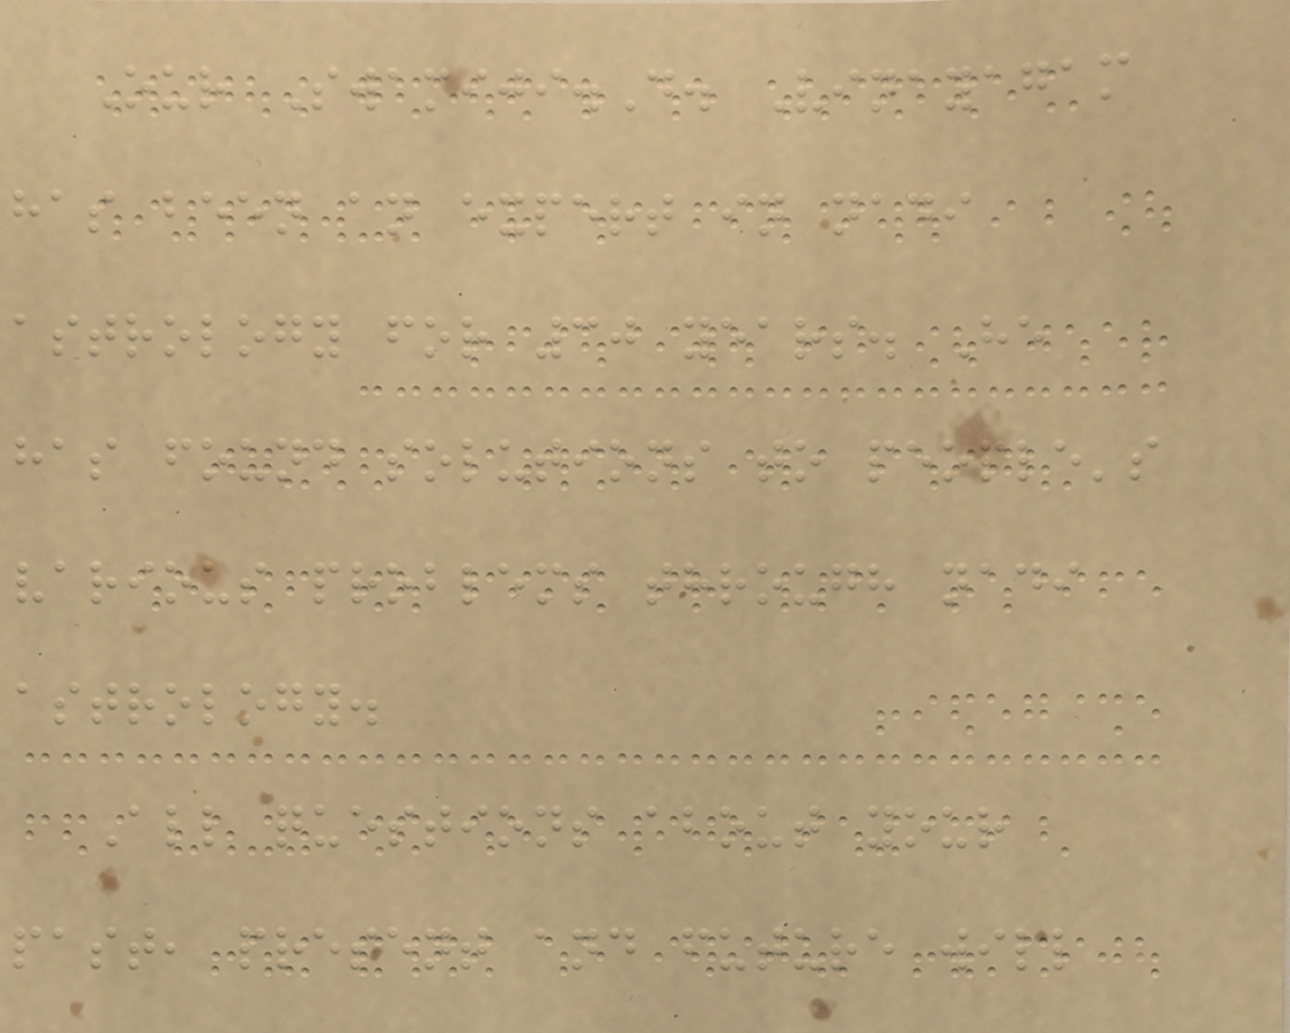Our Swamiji.D. Vinayagam
has been an expert in nadi
astrology for 30 years. He
has found solutions to people's
various problems through nadi
astrology.
All questions about your
past, present and future will
